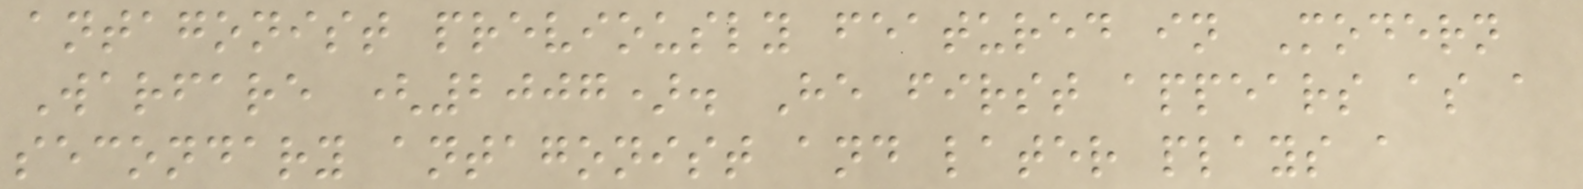antagonist previously featured in Modern
Warfare (2007). He first appears as a
secondary antagonist and later plays a
